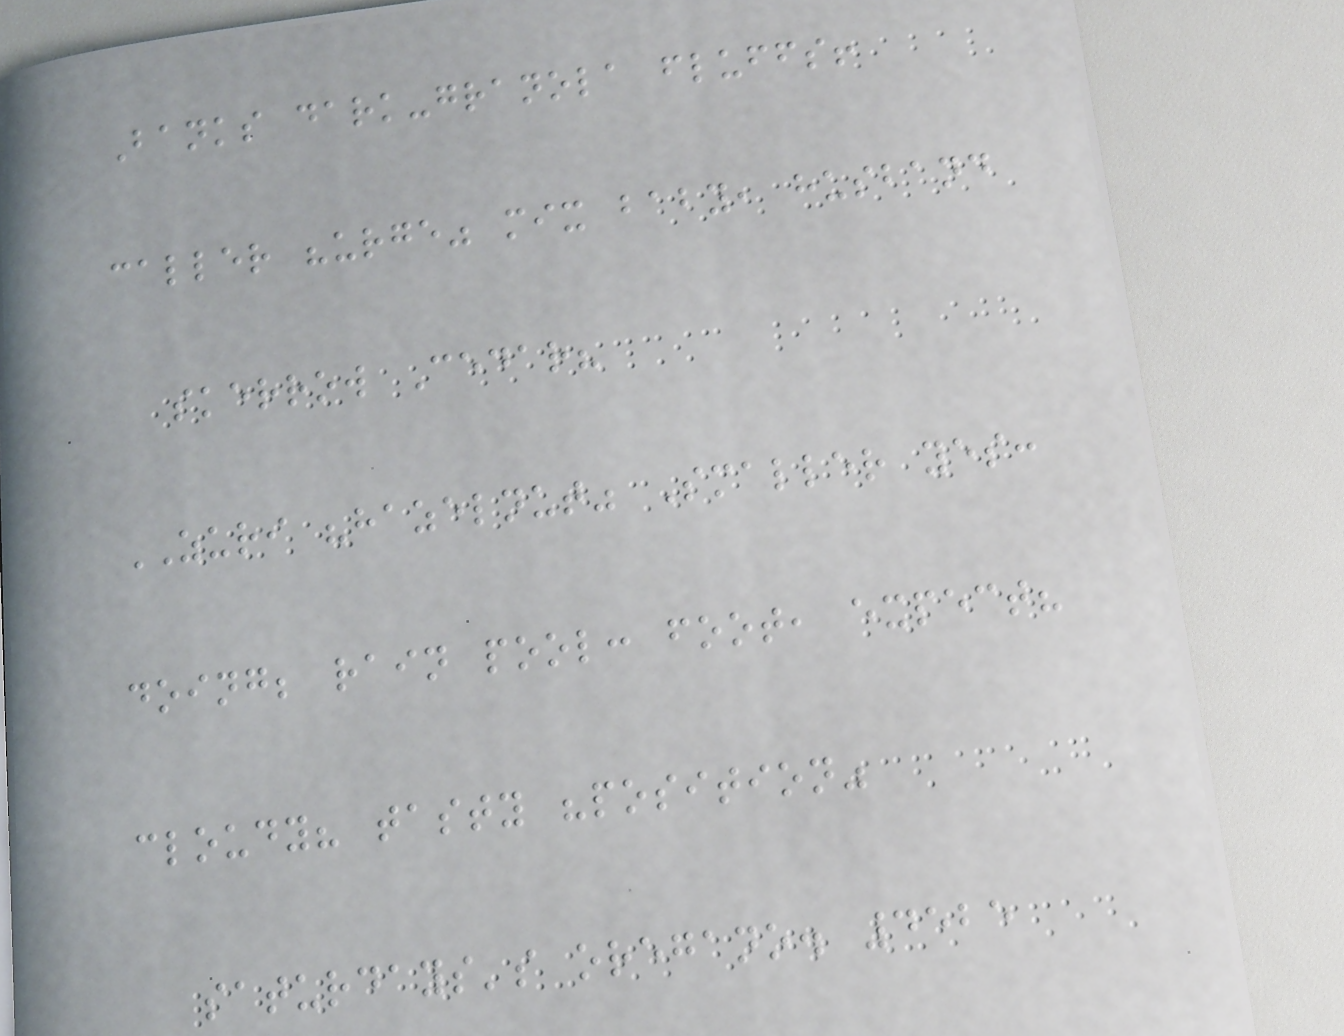Banks dark-granola fluffs!
caller "urge" mix baby, husband
skerrow Cedar?
ZURI "hazelnut" Smaller yes:
doing; rain pool: foot, expect?
cloudy? tasty "position"
saturdays's oregano. 4525
